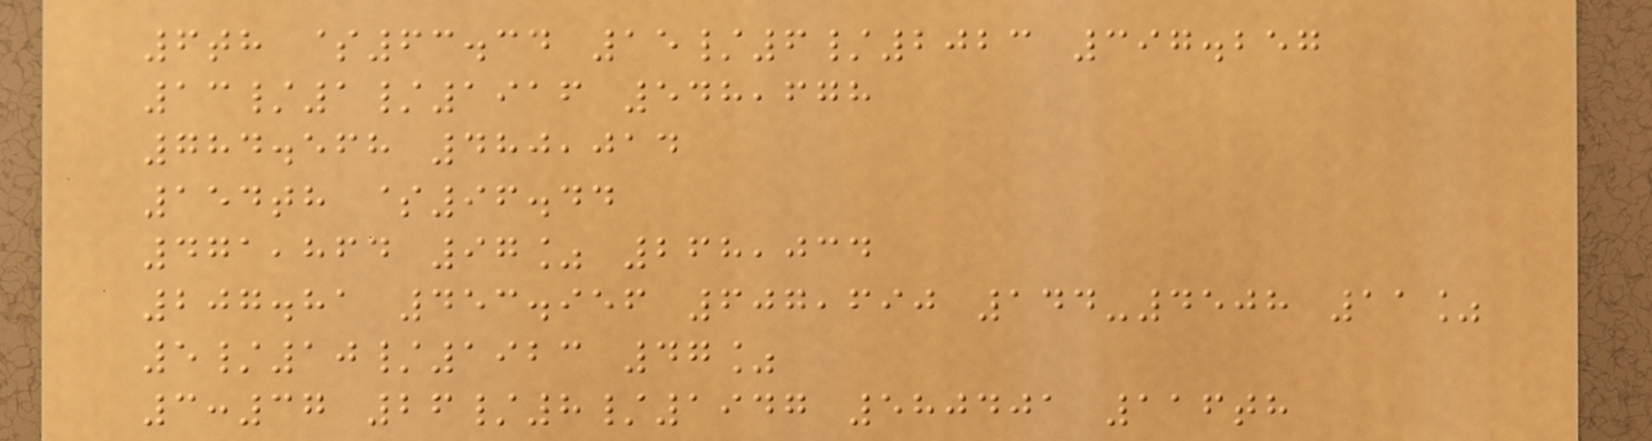6th $63.34 15/6/2023 397.257
13/1/1916 548,678
784.568 480,014
154th $96.44
471,864 97% 268,034
207.81 453.956 607,690 144-4508 11%
5/10/1923 47%
3:37 26/8/1947 580401 116th
